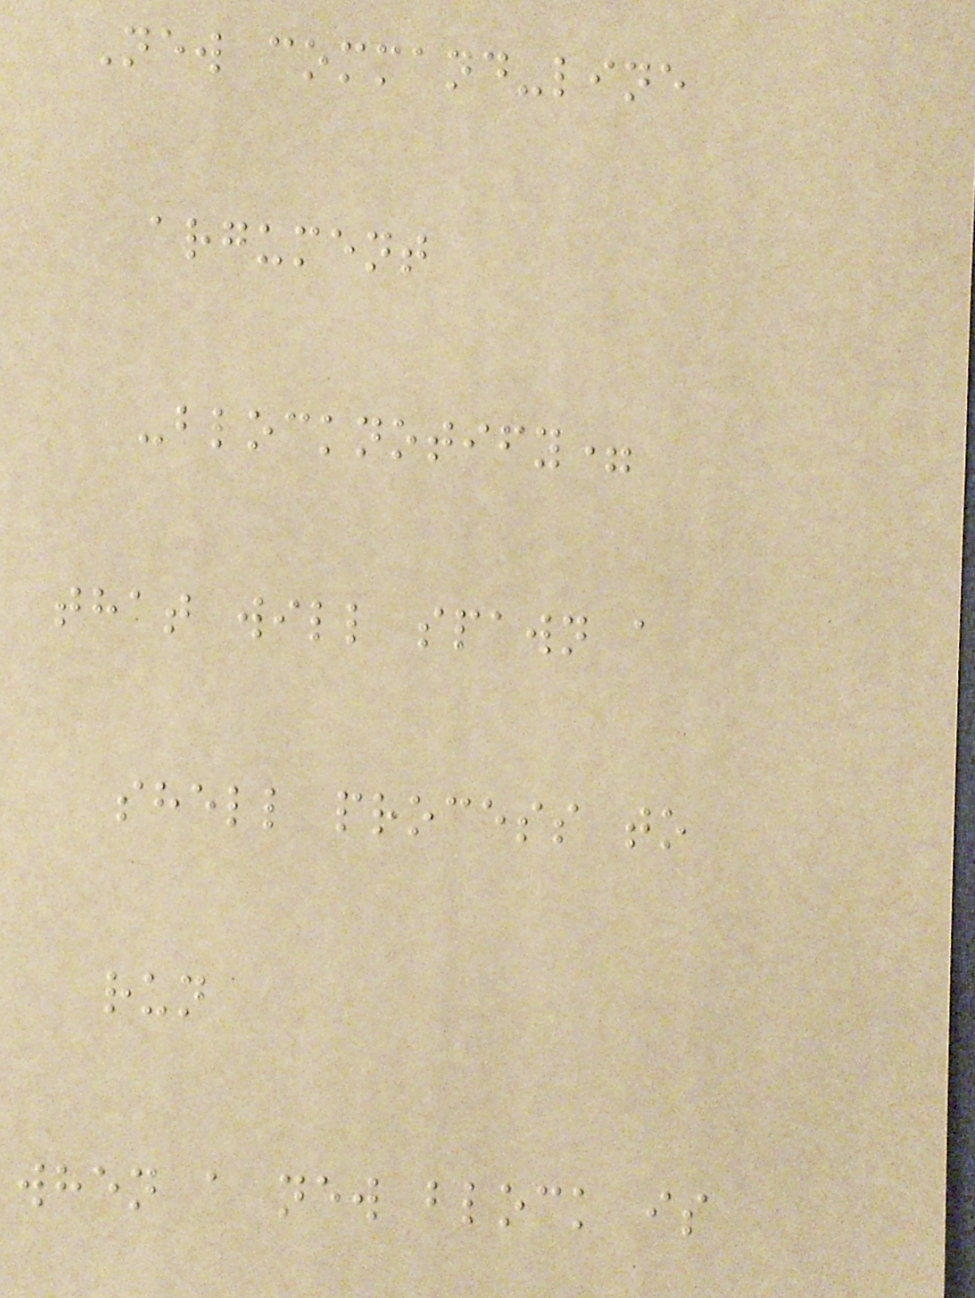New command-line
argument
-blocknotify=
that will spawn a
shell process to
run
when a new block is
